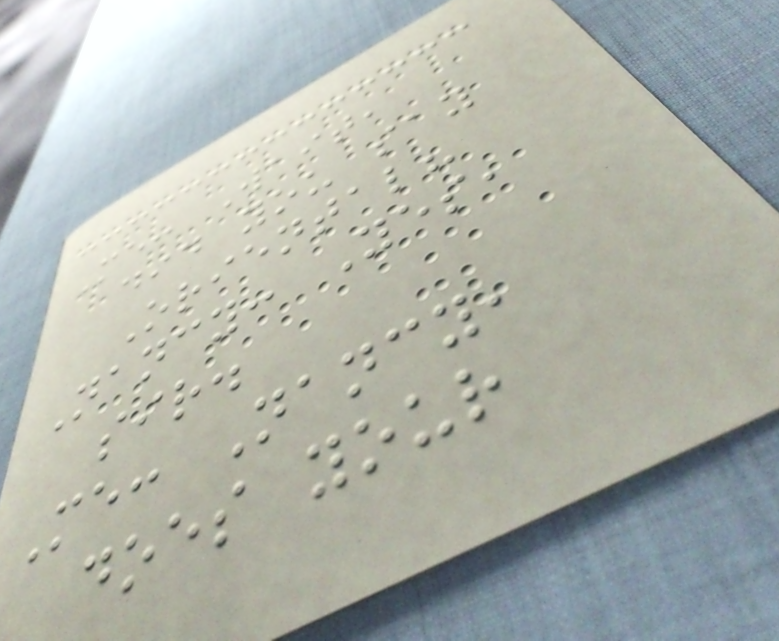Me: Wait,
did you say
Oriental?
Nancy: Yes,
sir.
Me: Nancy,
does your
